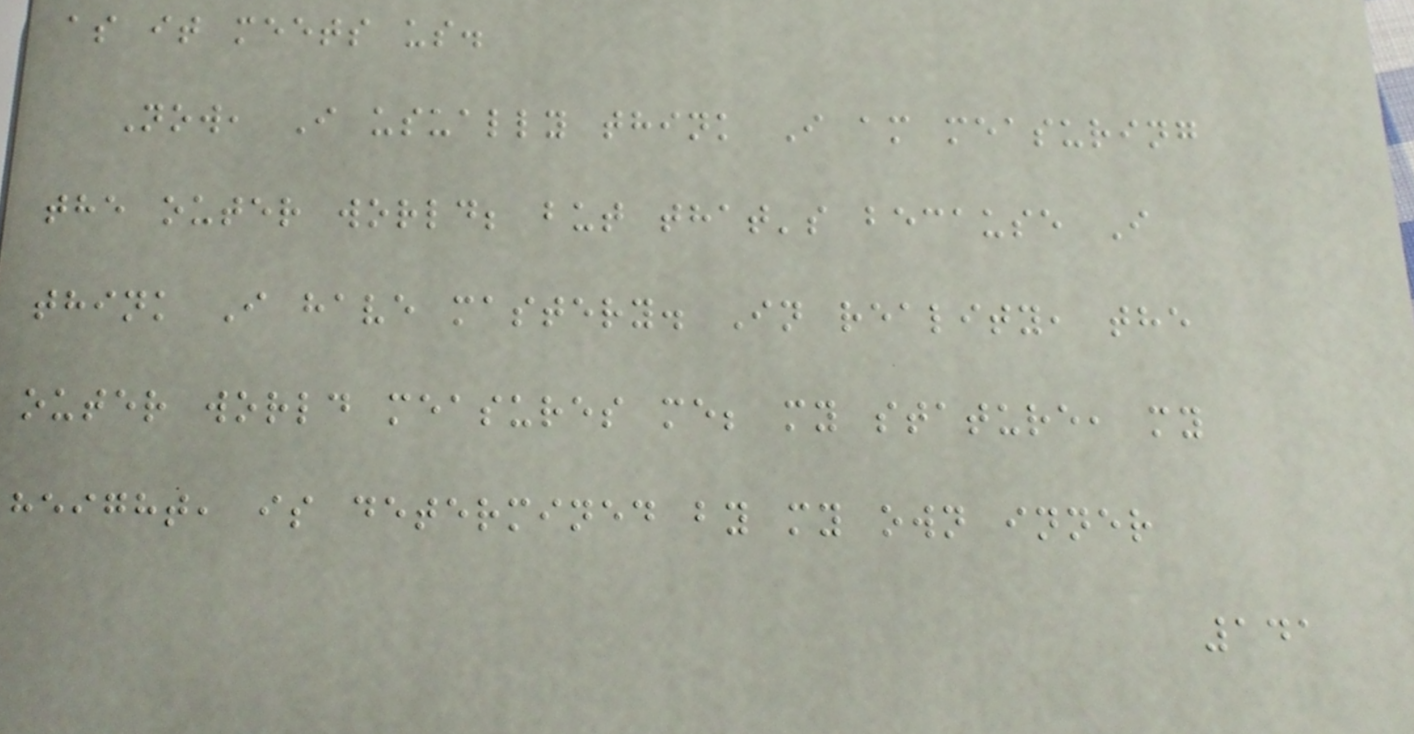as it meets us.
Now, I usually think I am measuring
the outer world; but that's because I
think I have mastery. In reality, the
outer world measures me; my stature, my
height, is determined by my own inner
141
